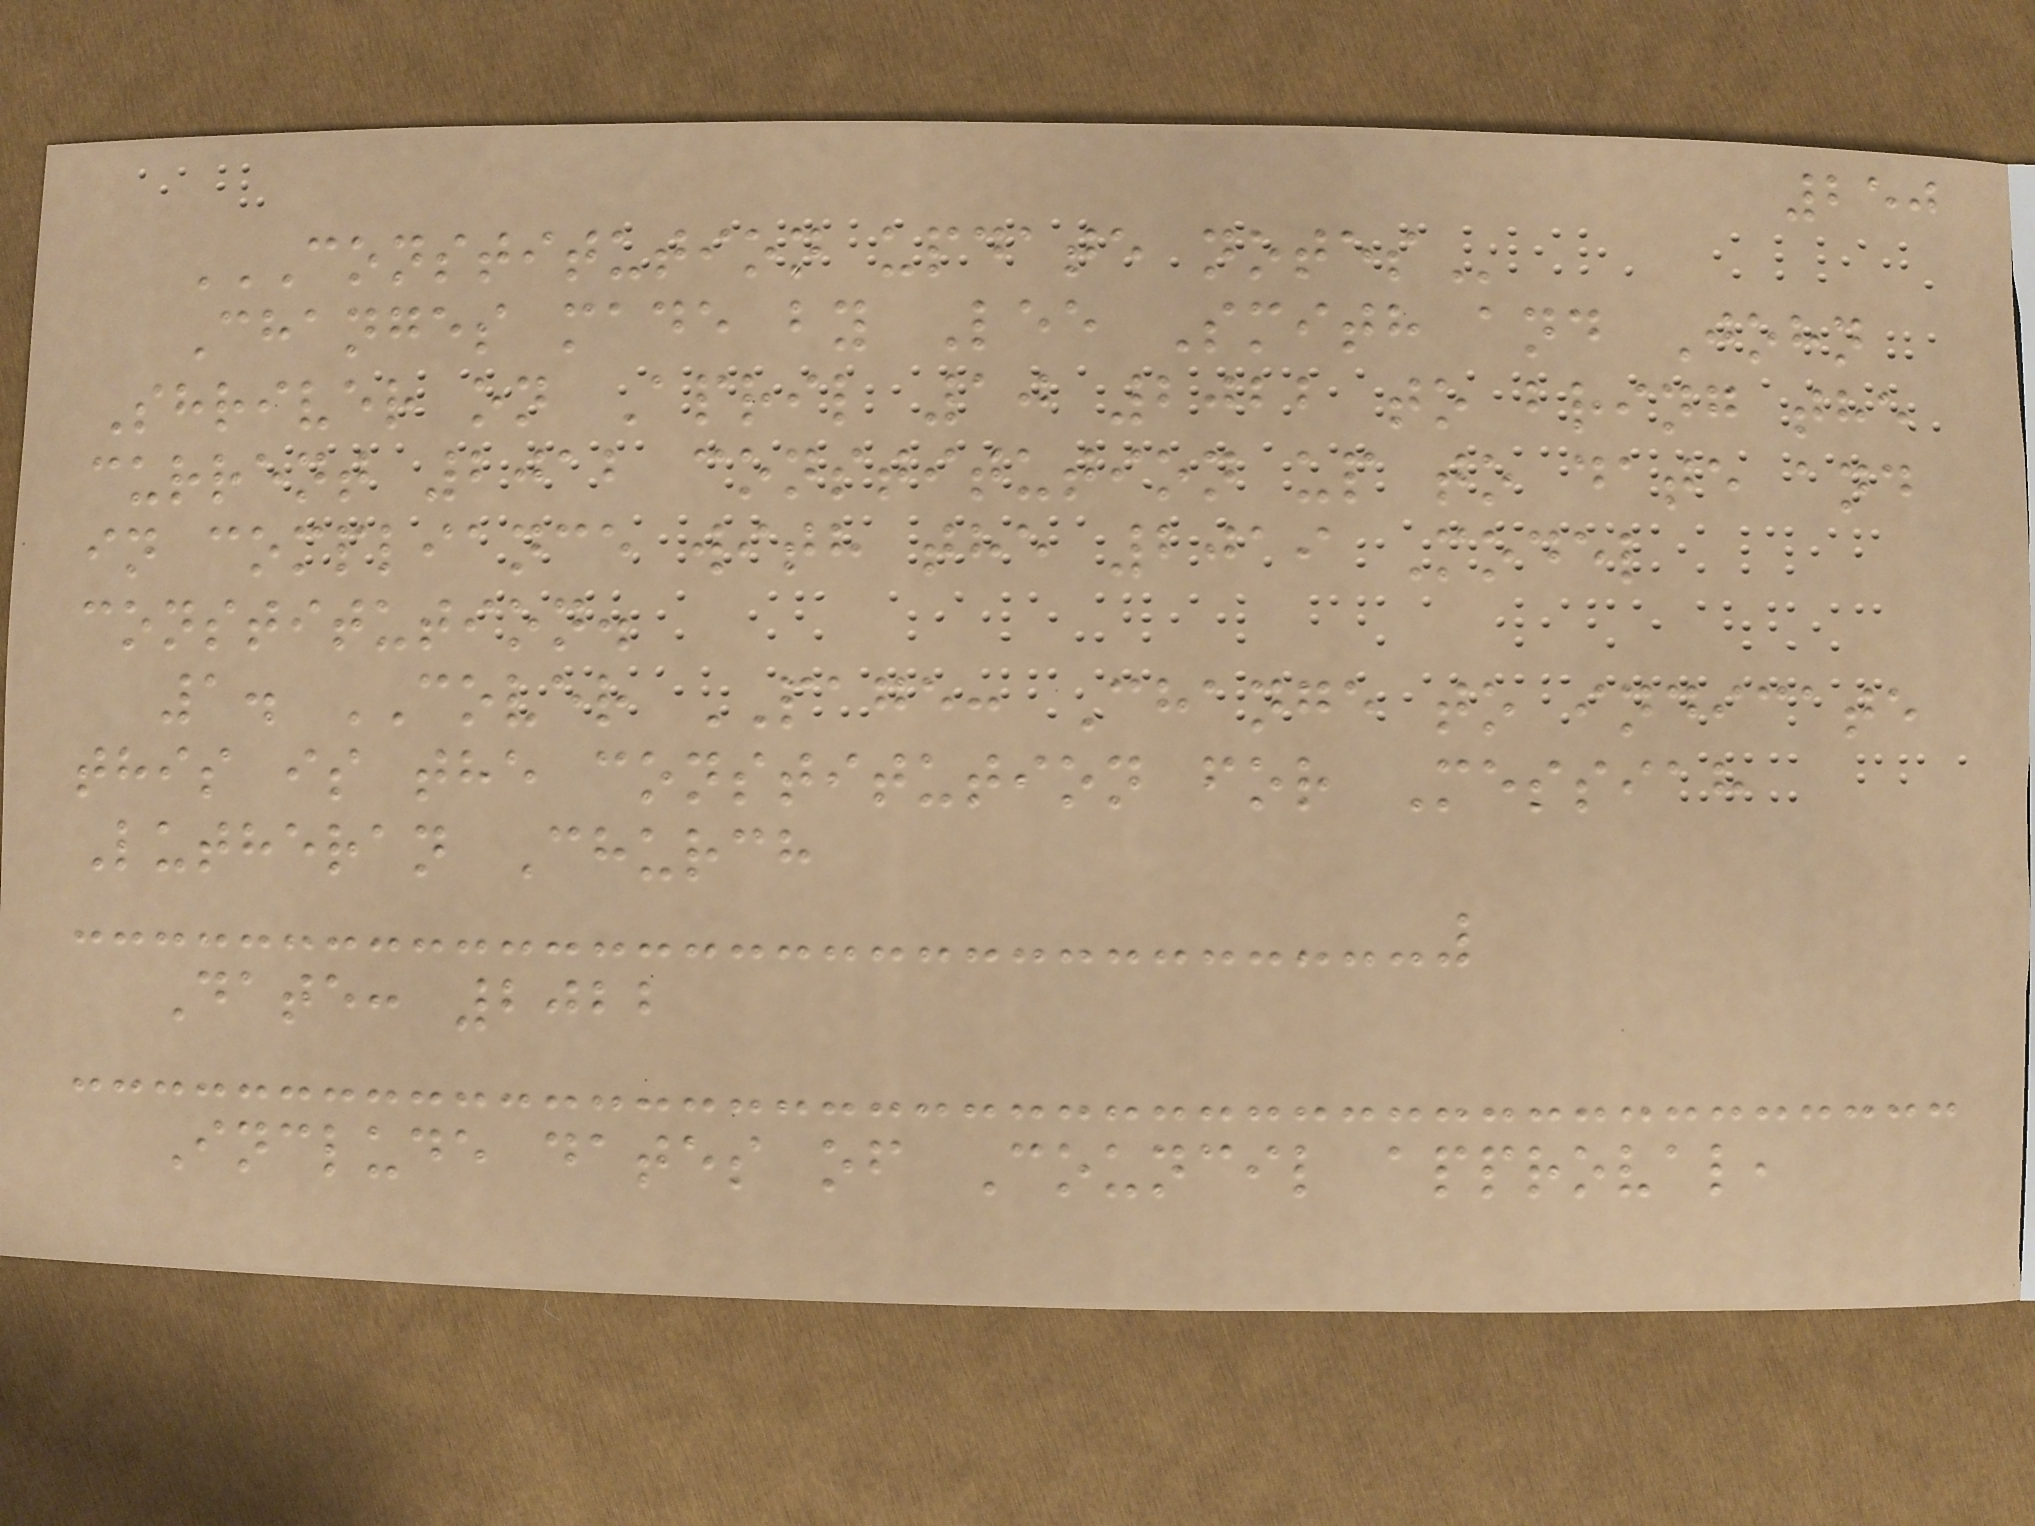250
CONSTITUTION UPDATE NOTES
Changes made by Lee Smith and John
Shriver on April 10 2022 to bring the
current 2012 constitution up to date and
in compliance with the 2019 Model
constitution.
1. COVER PAGE: Change to indicate
this is the constitution for Messiah
Lutheran Church
Date: 2022
Include dates of Council approval,
